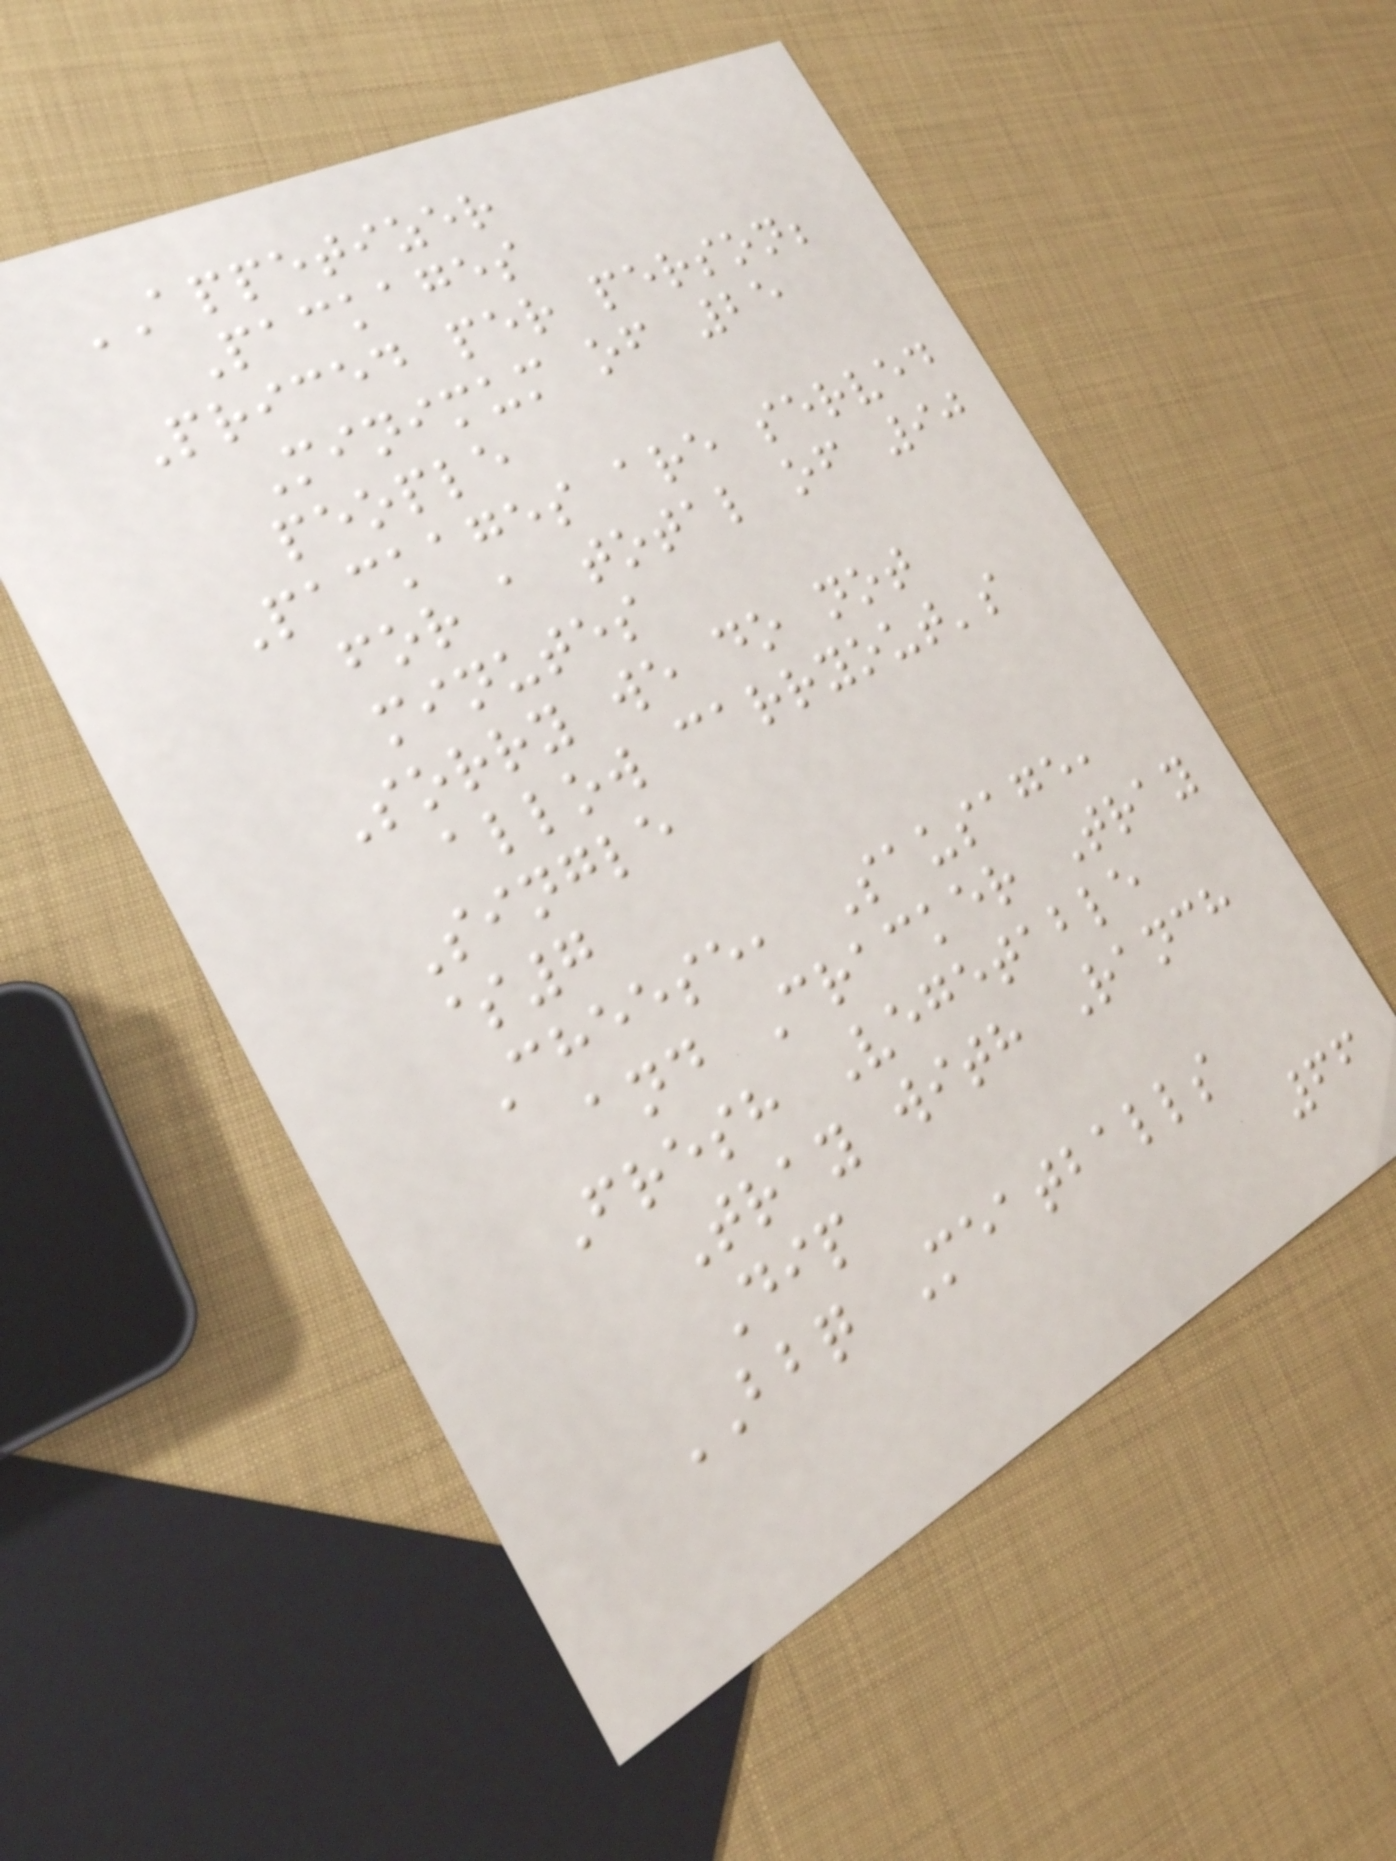APPETIZER
Packages
Priced per person;
Minimum of 25
people
Packages are served
for a total of 90
minutes
Sorry we do not
allow carryout's
Single
$7
Cheese, Sausage,
and Cracker Tray
Fresh Vegetable
Tray with Ranch
Dip
BBQ Meatballs
66
